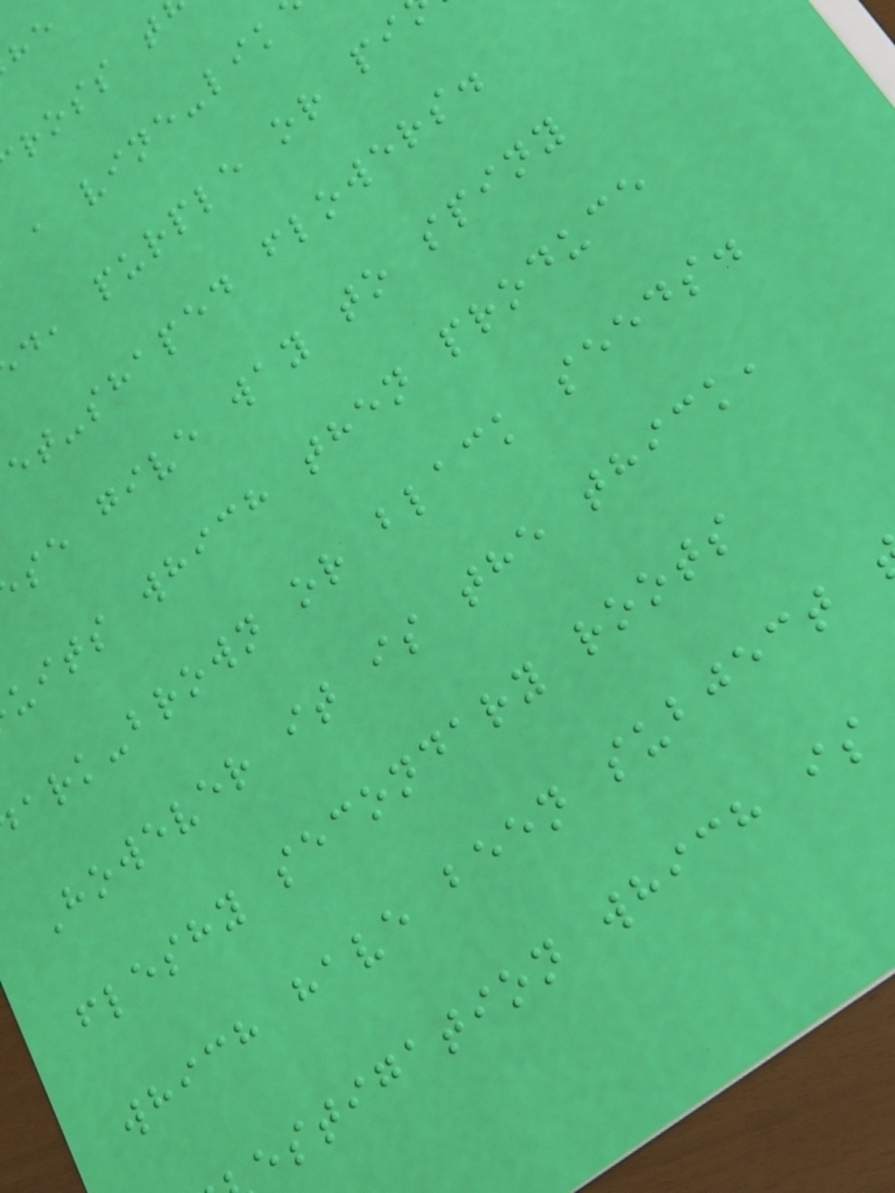a vine-lik
d, purple or pi
et-shaped flowers.
se give way to spiny
uits which then produce
ark-brown or black seeds.
However it is the thick,
fleshy secondary roots
which have been subject
estigation which is
